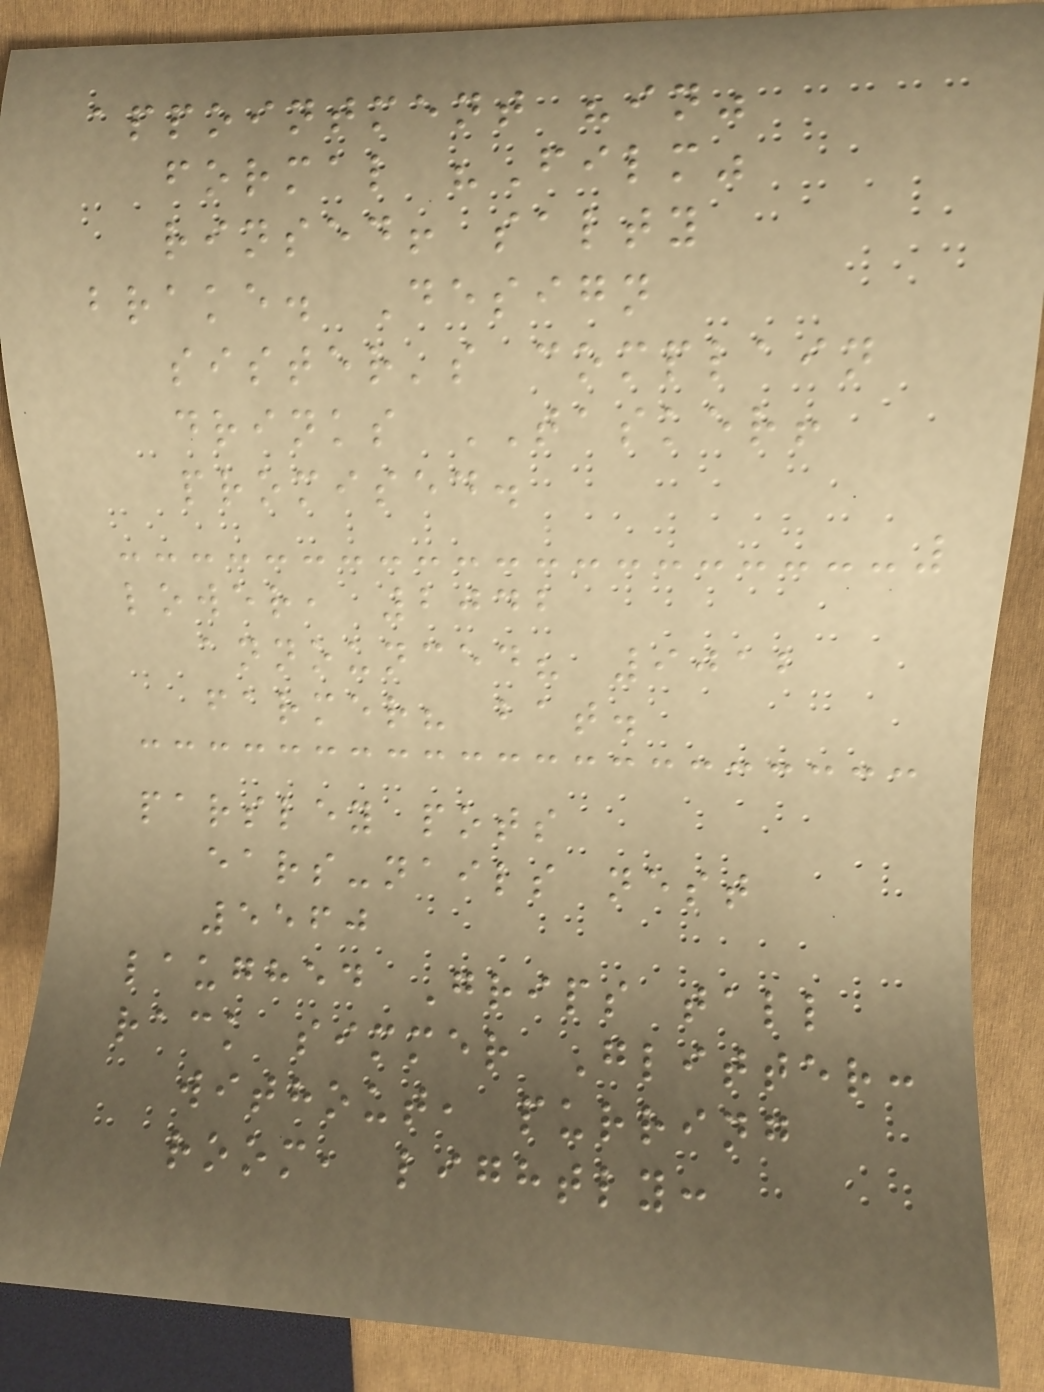appointment "in"
formal "Film"
rinsed! salty
brake. Design
sister's complain
drinks TASKER!
promised.
lower, 2042
announced? 9012
farmer? bat.
parsley pots
ears-nails nest
5560
laughed Grips tall
rack simmer Glitter:
without, purring
room, lightly:
